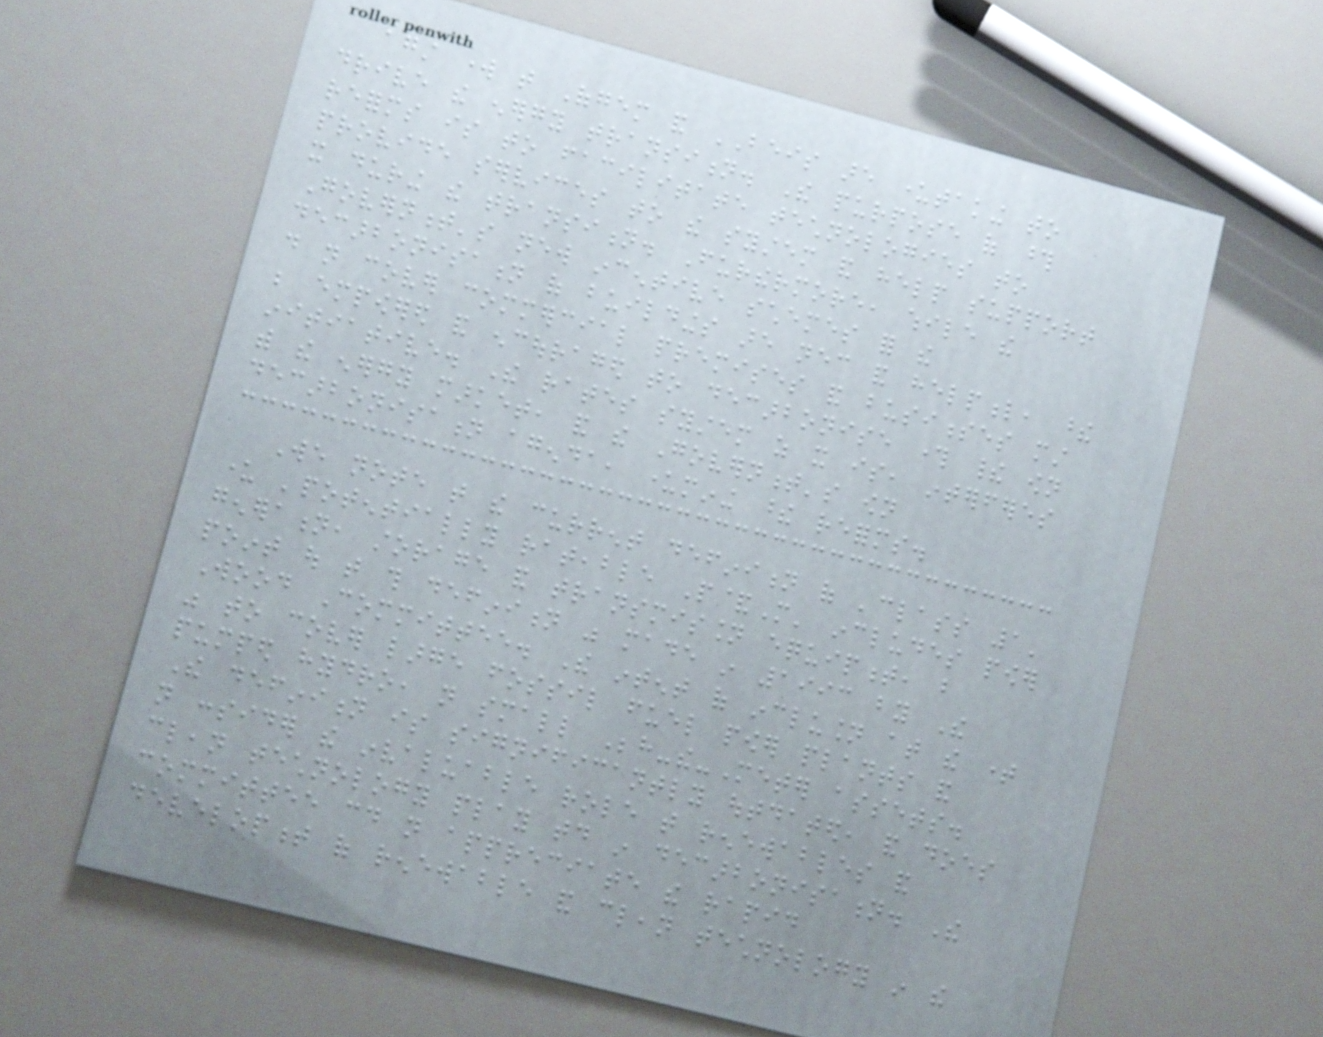against work that Ofgem and BEIS are undertaking to
drive the energy transition. The purpose of those
reforms is to facilitate technologies to
provide services to the system and help support
it during the transition. Furthermore, while the
Government's new incentive schemes for the
decarbonisation of buildings are necessary and helpful, these
do not cover commercial premises and businesses must
be empowered and encouraged to decarbonise through their own
initiative. The rates system as it is, interferes
with the energy market, and the Government's own
decarbonisation agenda, undermining these reforms.
We note that the current definition of 'class 1'
under 'potentially rateable P&M' includes power
generation, storage and transmission equipment, but
point out that this definition was made in 1993 by The
Wood Committee. The intent of inclusion at the time
was to cover large fossil fuel power plants and
pumped hydro, not small Behind-the-Meter assets.
The definition is significantly outdated, and does
not consider the invaluable role that renewables and
clean technology play today in decarbonisation. The
committee could not appreciate the rapid
development of renewable and clean technology in the
